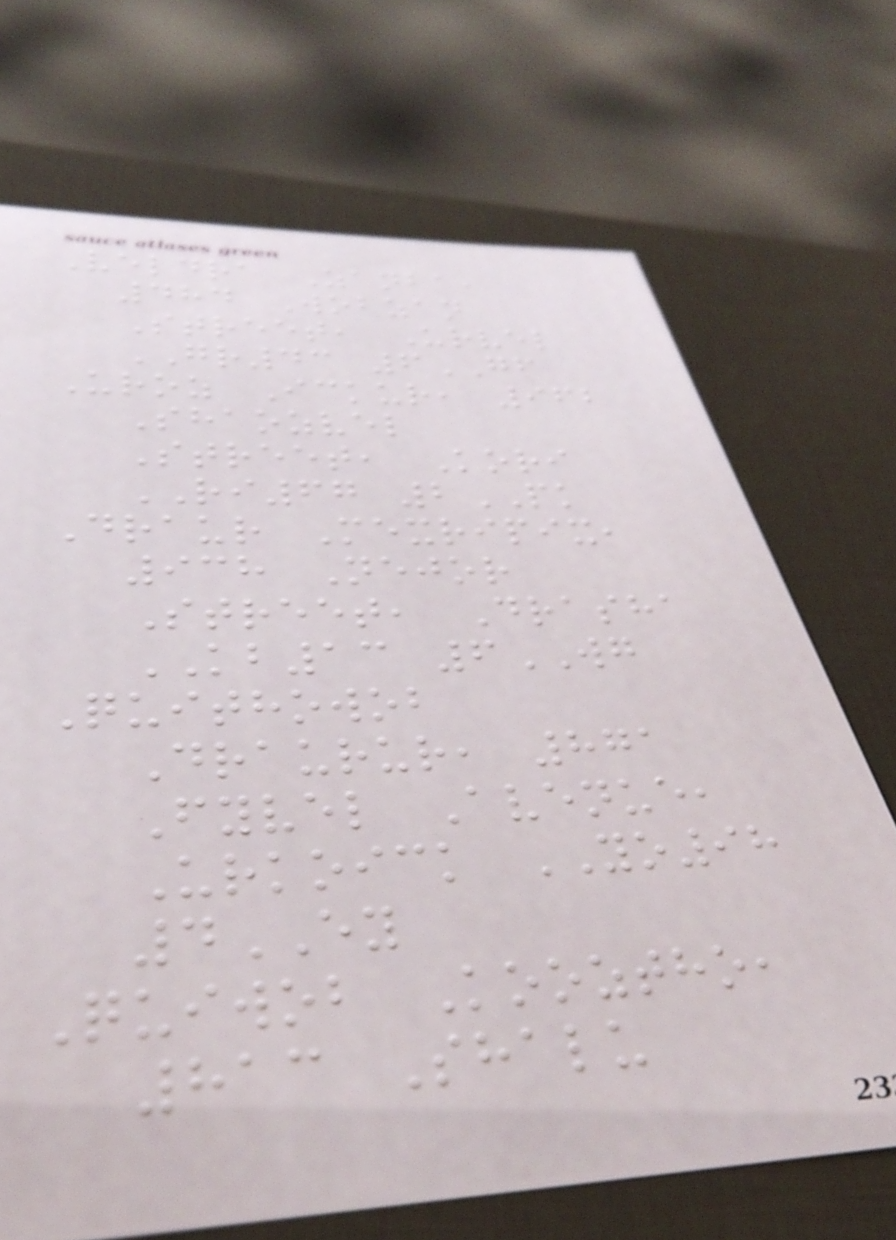Veldra Zanba,
484 Wobzan
Street, Urvel
GR43 6GF
Uroz Ickur, 962
Shaozvel
Street, Kori
RI67 2PK
Draur Mexripix,
938 Nejor
Street, Drasha
KB13 6WG
Quithowob
Draurur, 871
Fyvel Avenue,
Urkoick YO98
4EY
Quiwob Kooztho,
813 Shalu
